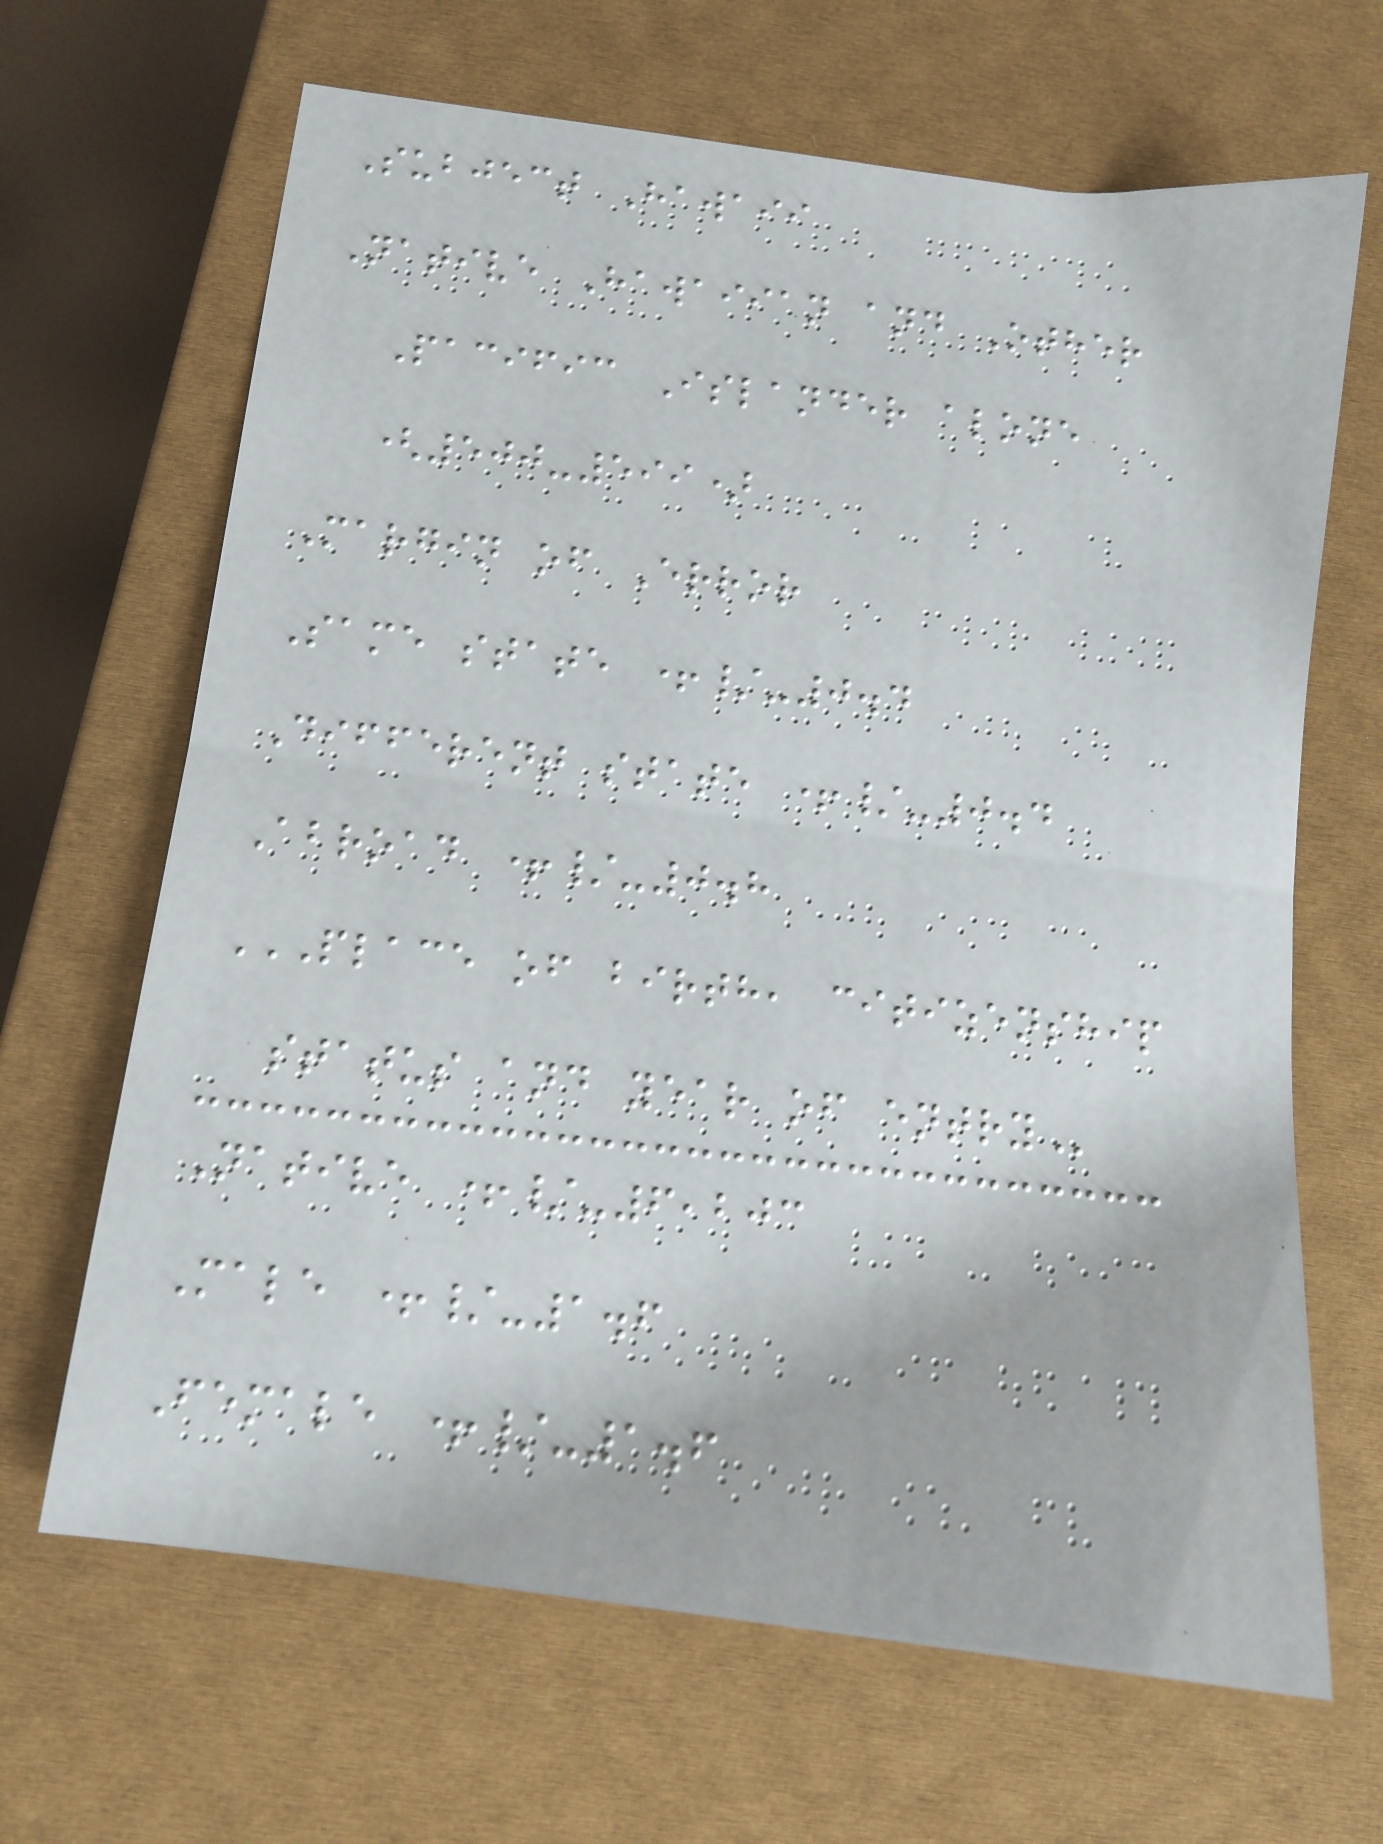Subject Hawaii
Native Hawaiian and Other
Pacific Islander alone
(500-599)
Margin of Error
Same state +/-0.4
Different state +/-0.4
Abroad +/-0.8
PLACE OF BIRTH, CITIZENSHIP
STATUS AND YEAR OF ENTRY
Native +/-6,203
Male +/-1.6
Female +/-1.6
